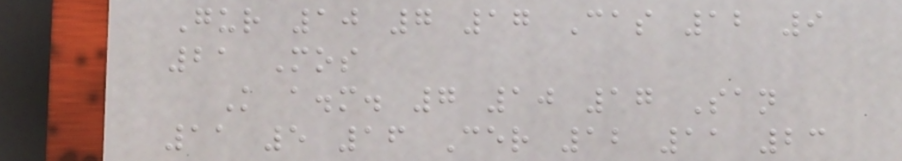Gur 10 7 17 Cas 12 9
21 Mos
K a.m. 7 10 17 San
11 5 16 Cer 12 11 23
